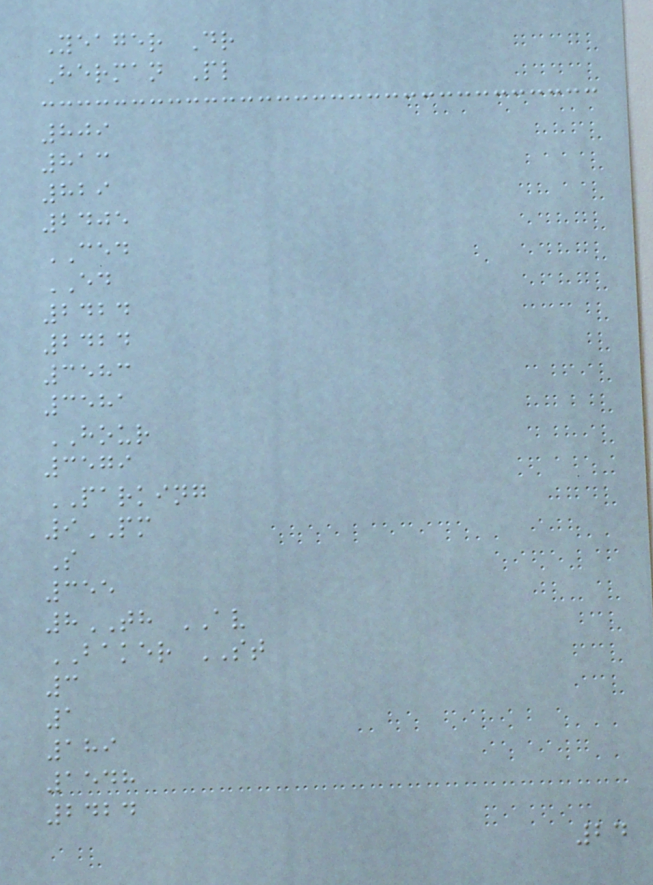Yeager Dr
Herman Pl
809
813
829
2405
CED
ED
2424
2424
3583
3581
HOUR
3579
PARKING
9PM
S
355
8TH AV
BAKER ST
3
1
189
1548
2424
24
